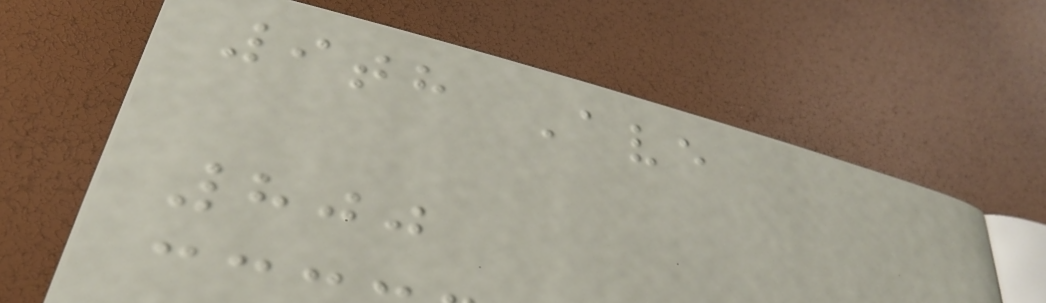9th Ave
800
